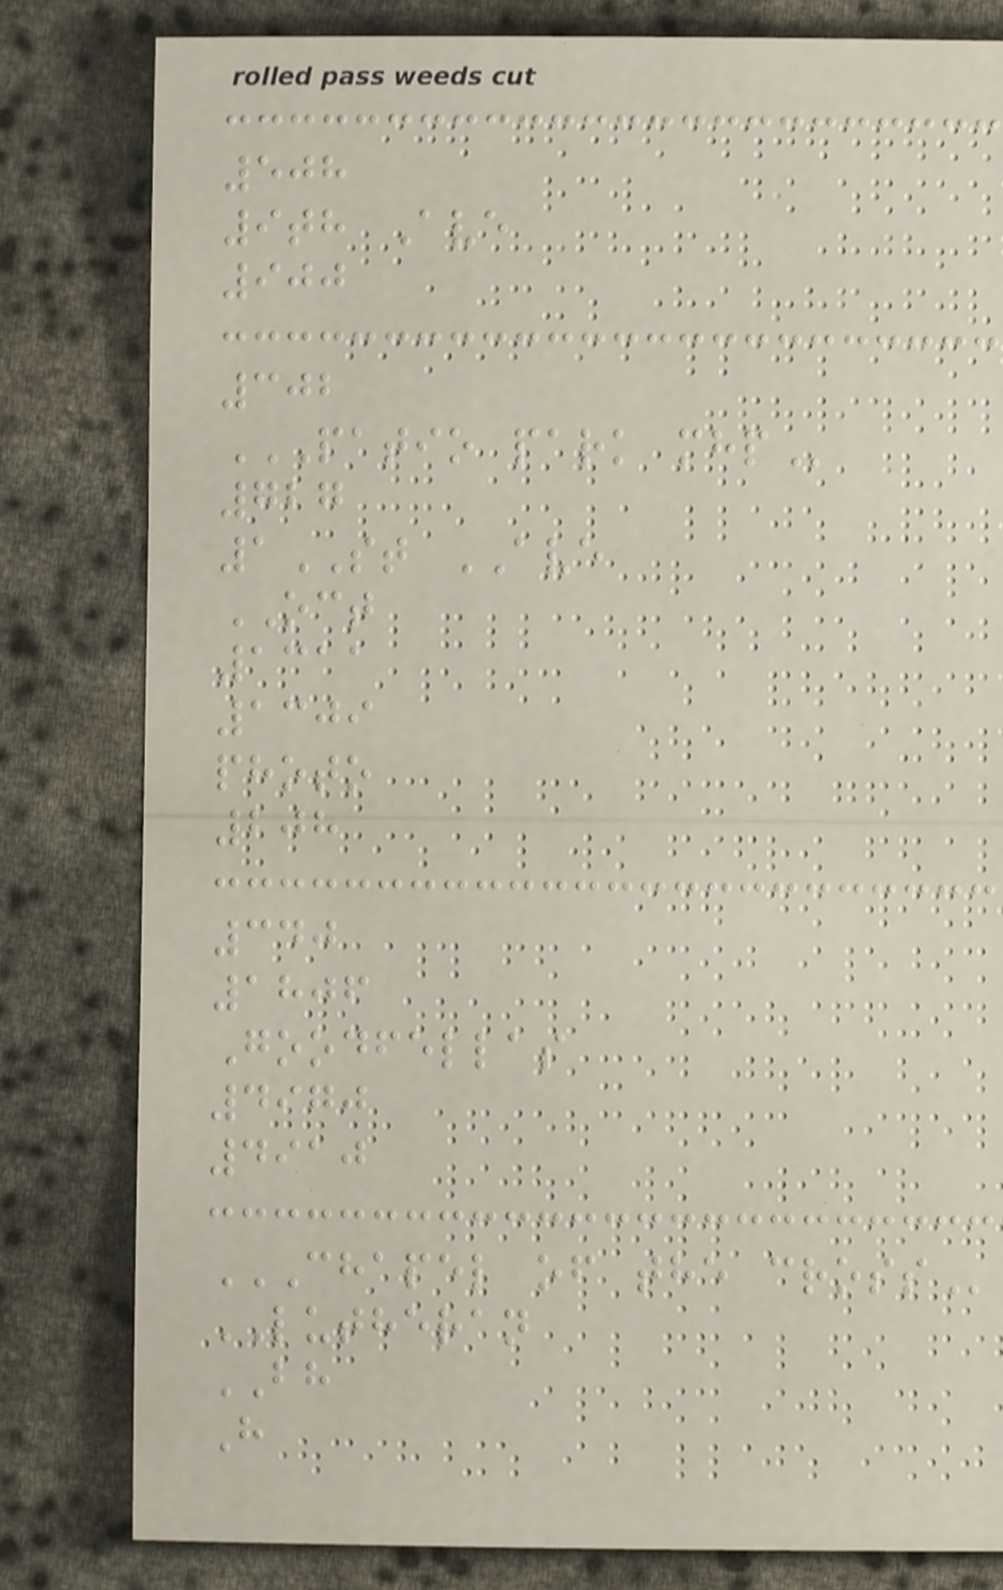508
9th Ave
900
302
PATIO PARK MHP
727
1ST AVE
OCT
1311
1309
photo
208
340
1806
Goodfellas
4970
4910
CHAPEL OF THE CROSS
LUTHERAN
BH
H
